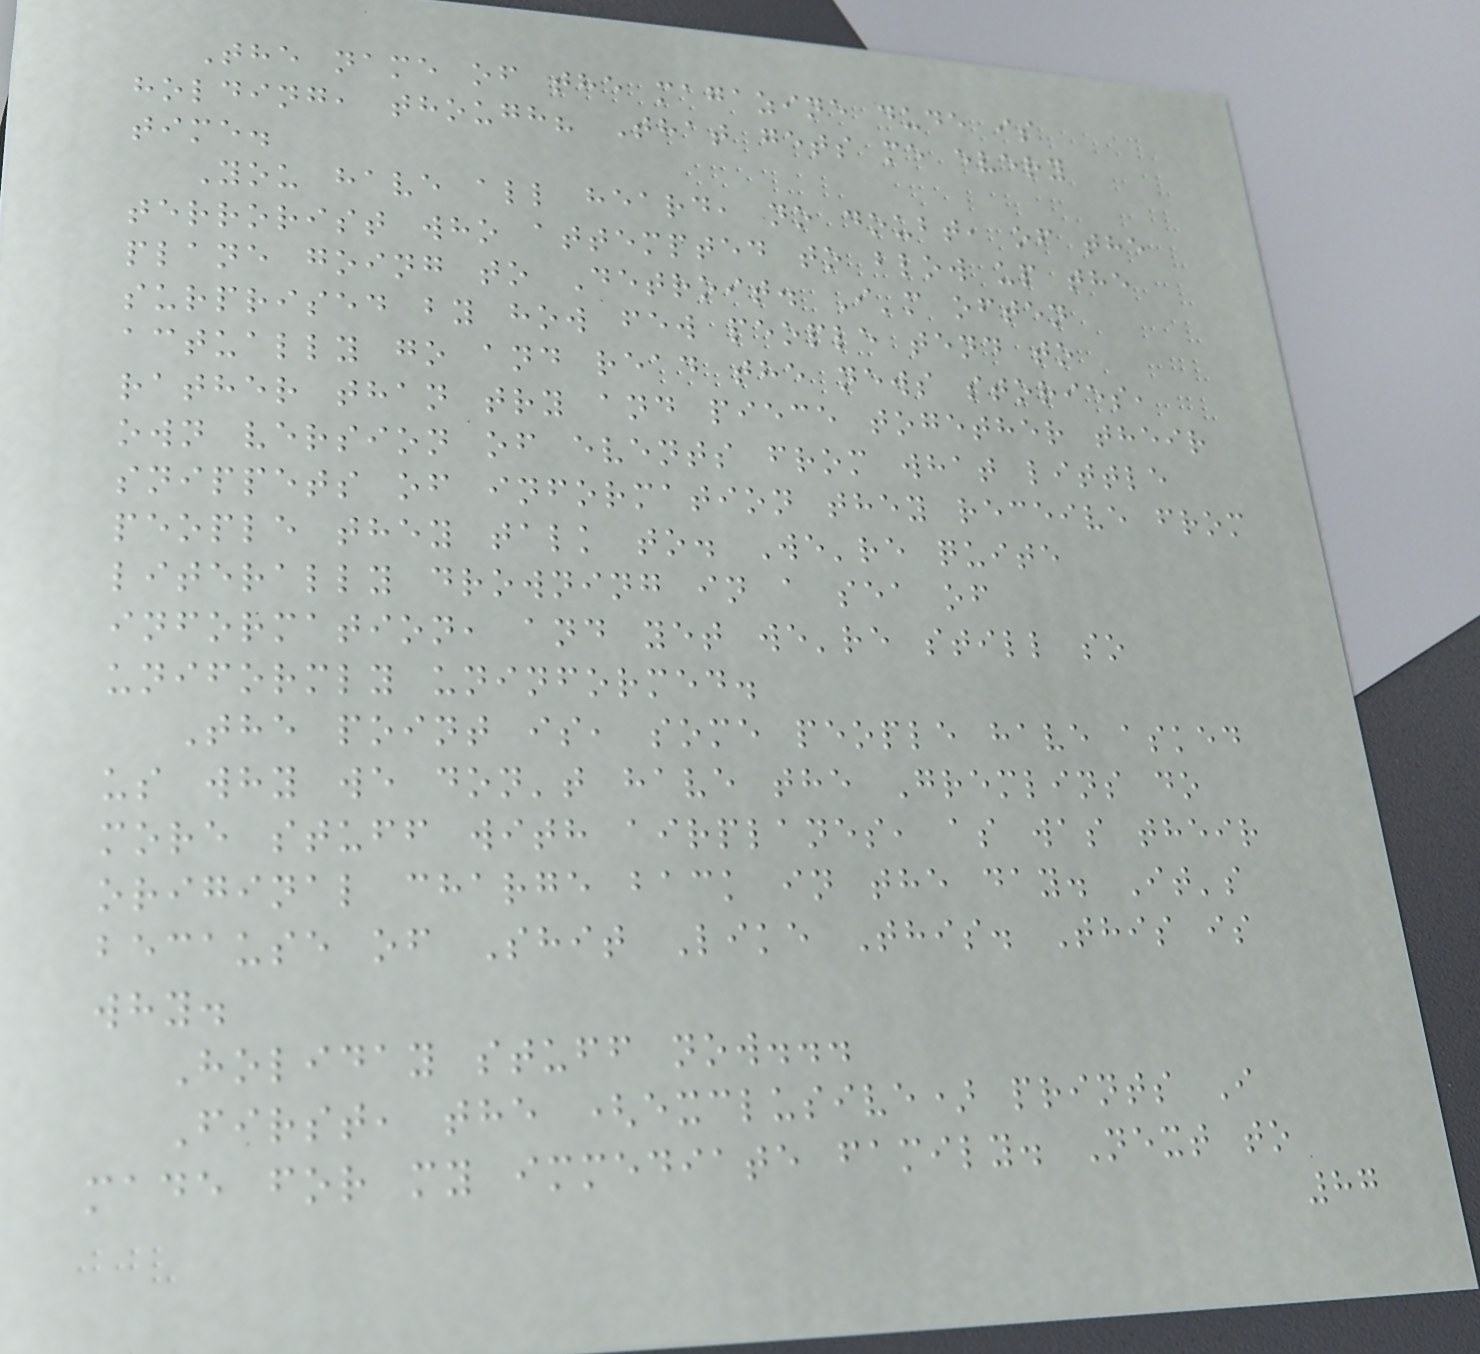The name of the magazine dude is
holding, though? That gets me every
time.
You have all heard, no doubt, of the
terrorist who attempted to blow up the
plane going to Detroit. I'm often
surprised by how few people tend to
actually go and read the news stories,
rather than try and piece together their
own version of events from what little
snippets of information they receive from
people they talk to. We're quite
literally drowning in a sea of
information, and yet we're still so
uniformly uninformed.
The point is, some people have asked
us why we don't have the Gremlins do
more stuff with airplanes, as was their
original charge back in the day. It's
because of Shit Like This. This is
why.
Holiday stuff now...
First, the (exclusive) prints I
made for my immediate family. Next to
87
